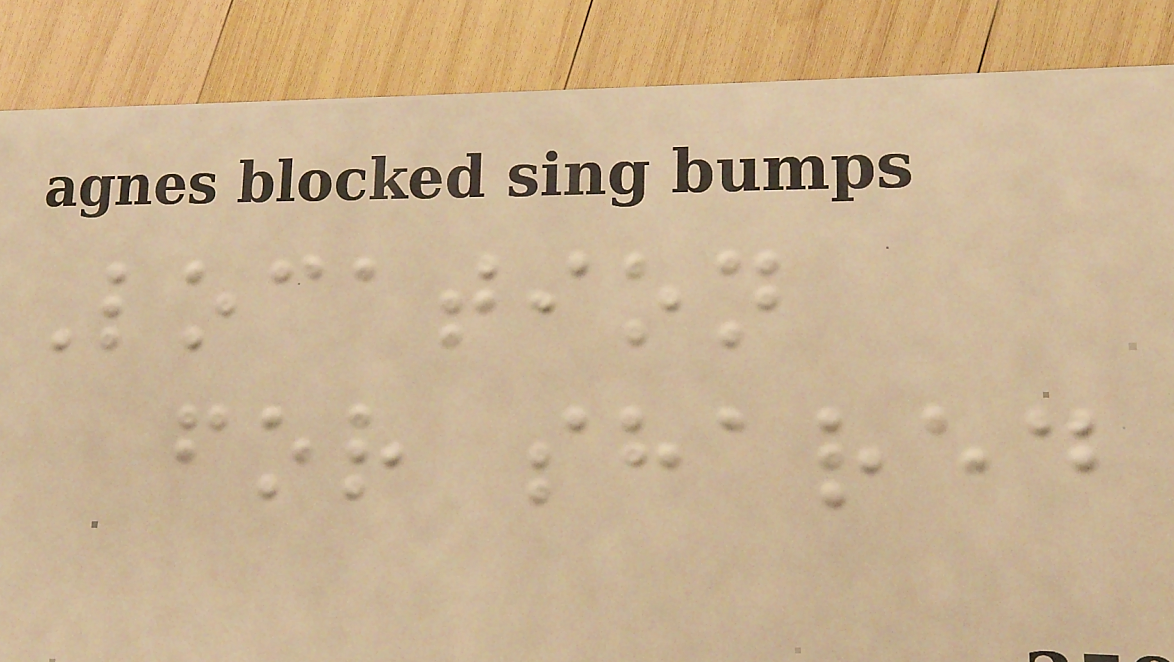Location
for shared
